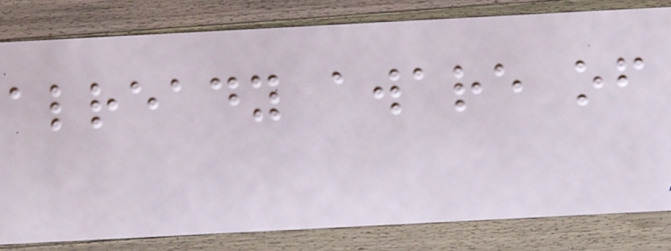already aware of
